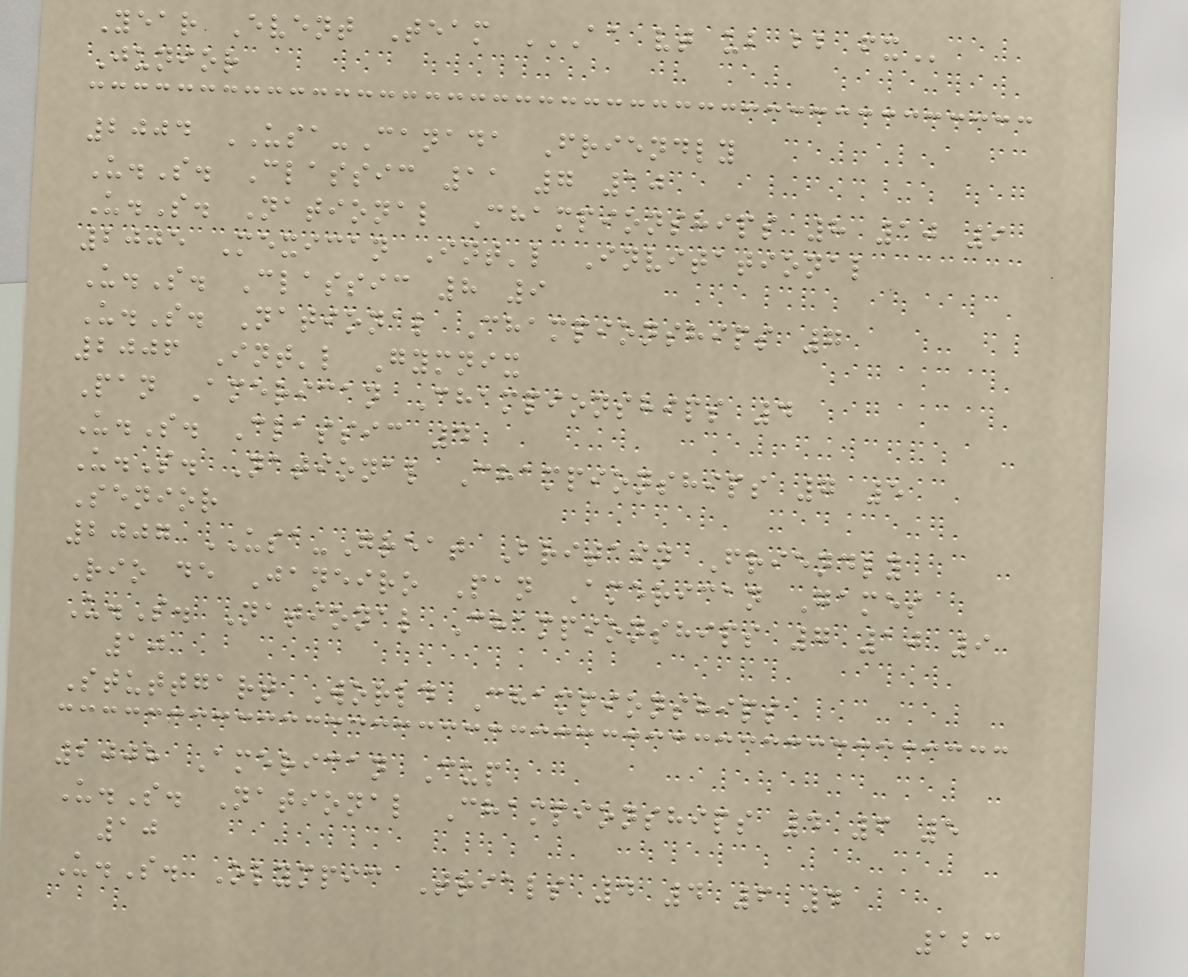Year Event Team AA VT UB BB FX
Junior
2004 USA-Canada Friendly
U.S. Classic 11 7 10
U.S. National Championships 8 10 9
2005 Mexican Int'l Invitational
U.S. Classic 8 9
U.S. National Championships 7
2006 Int'l Gymnix
Pan American Championships 4
U.S. Classic 4
U.S. National Championships 7 5
Senior
2007 USA-Great Britain Friendly
Rio de Janeiro Pan American Games
U.S. National Championships 7 10 9
10
Stuttgart World Championships
2008 American Cup
U.S. National Championships 4 6 5
10
U.S. Olympic Trials 4 4 6 4
123
